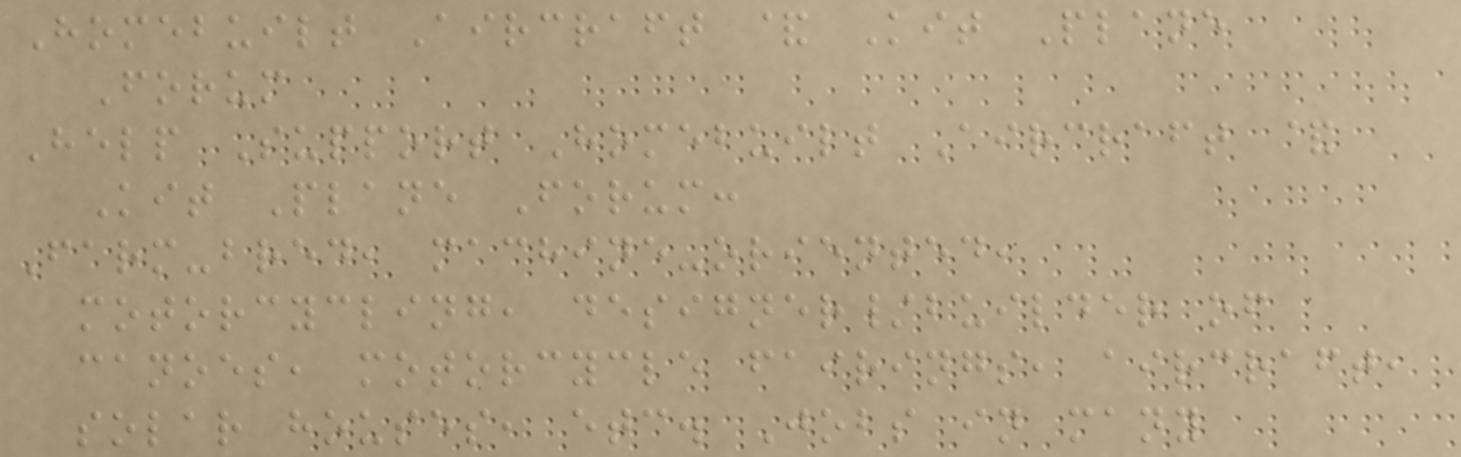Homebuilt Aircraft & Kit Plane
Forum
Help Support Homebuilt Aircraft &
Kit Plane Forum:
Farm-bred, machine-oriented,
motorcycling, designer/builder of
canoes, motorcycle fairings, aircraft,
solar houses, etc. Jobs in many
